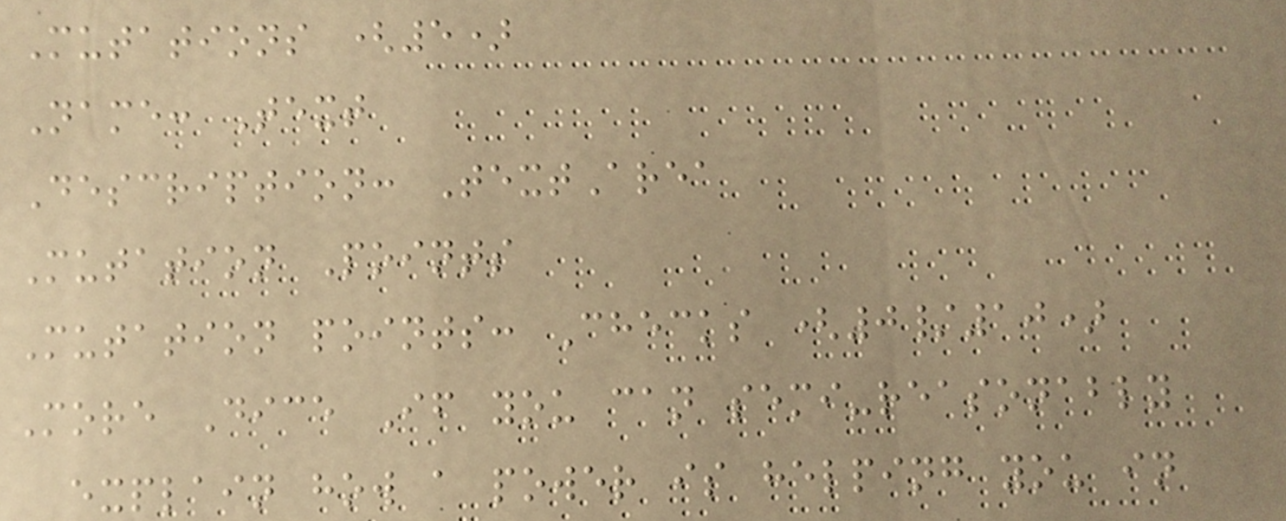Mutations (5)
Name: Text
Description: TextArea
Mutation Points
Mutation points: Checks (0/10)
More Dice If you can semi-reasonably
explain how a power is helping you in
